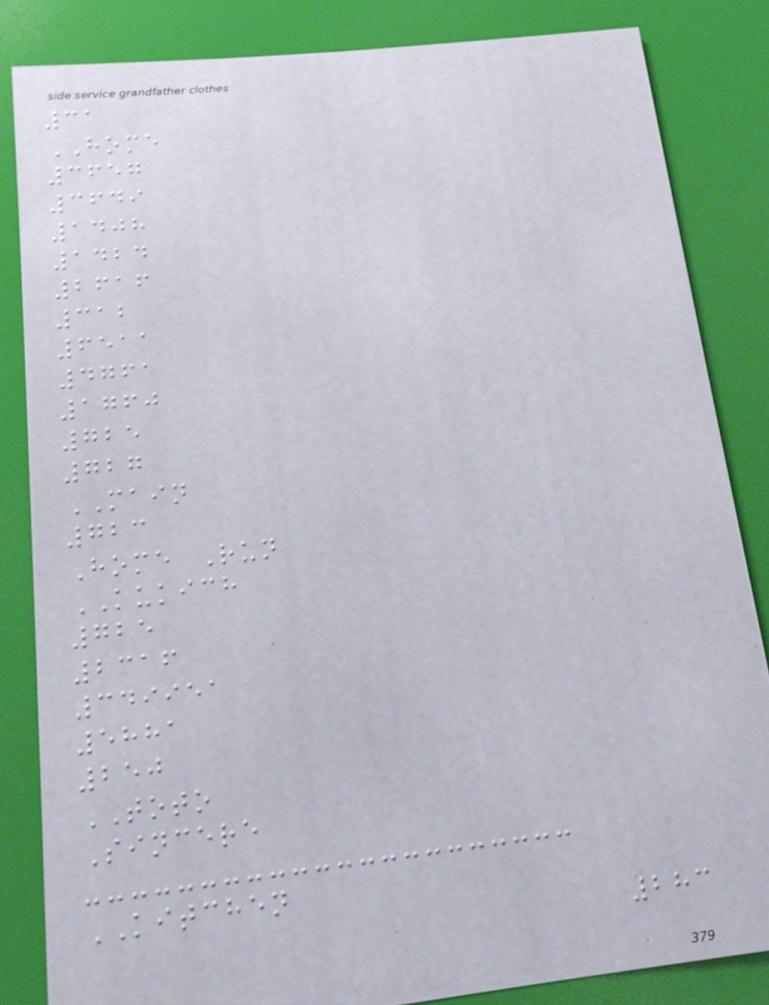31
HOME
3657
3649
1408
1424
2616
312
6511
4761
1760
725
727
MAIN
723
Home Run
KUKICH
725
2316
349951
5881
250
TOTO
Sincere
KITCHEN
283
